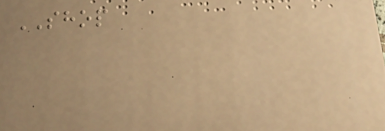SHOP
